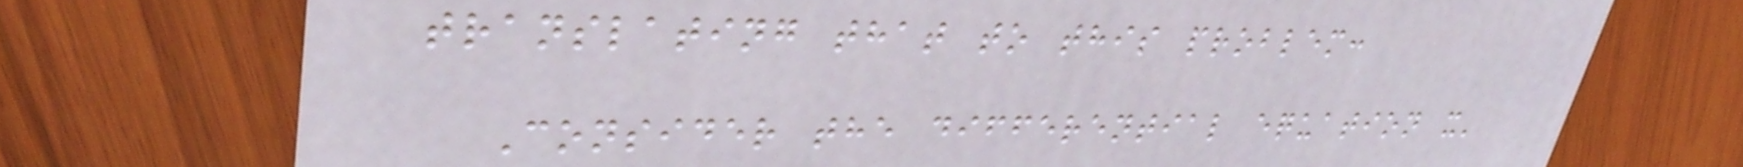translating that to this problem:
Consider the differential equation x'
